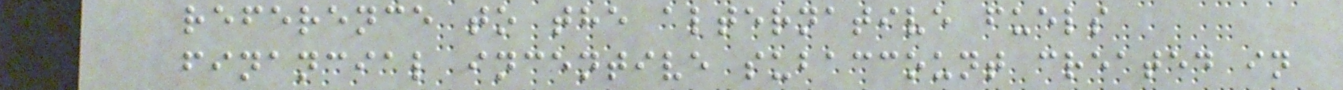reference to the alternative fuels
financial incentive subaccount created in
